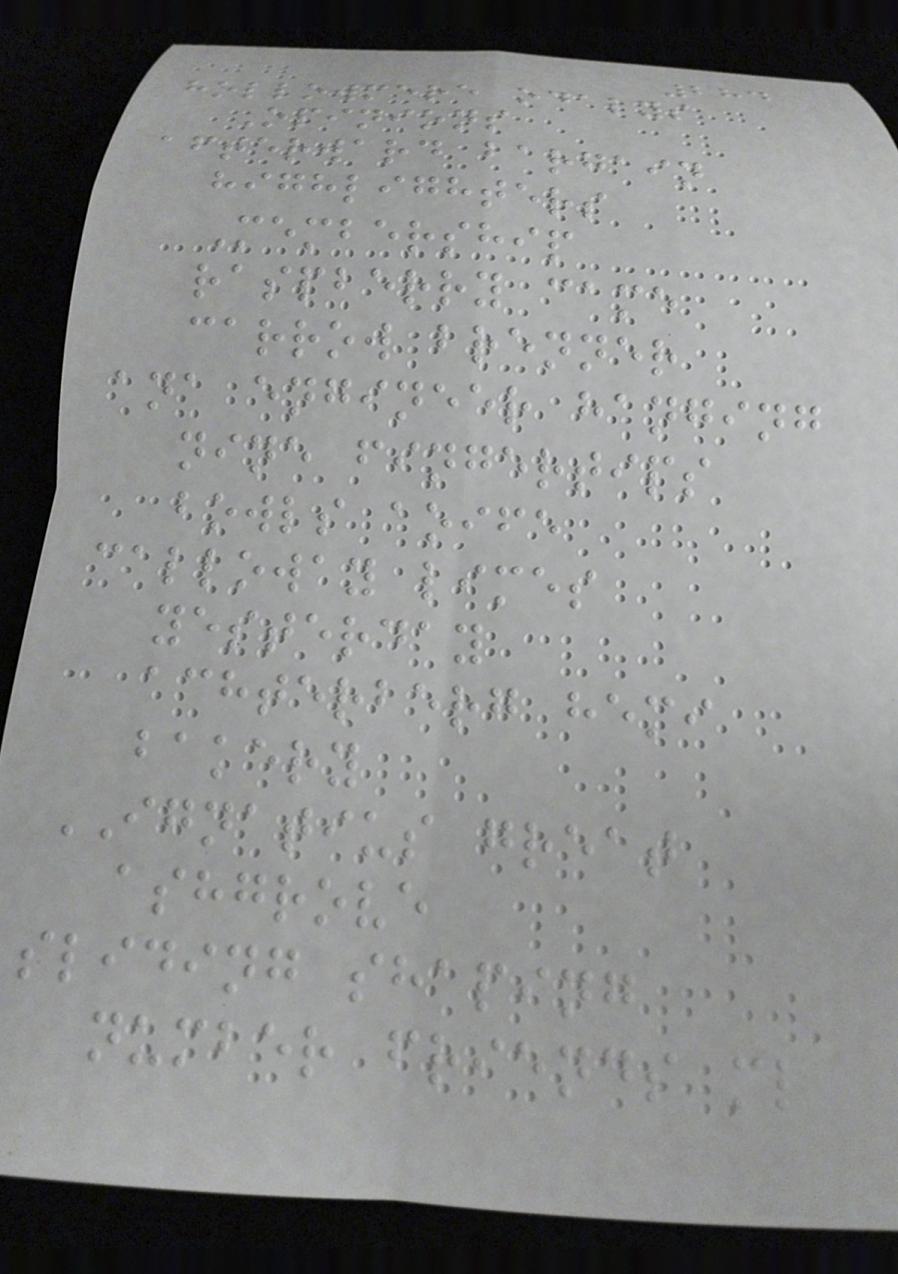284
hollowmere odalys
Opinions
afterward bargain
highlighters
Membership
raspberry came
carrow brenner
ana engineer hanging
nine fingertips
bowls aoife
calloway limes
yesterday
achterberg hemi
bakery
IGNATIUS great
ashgrove
sliding shaping
number friends ml
